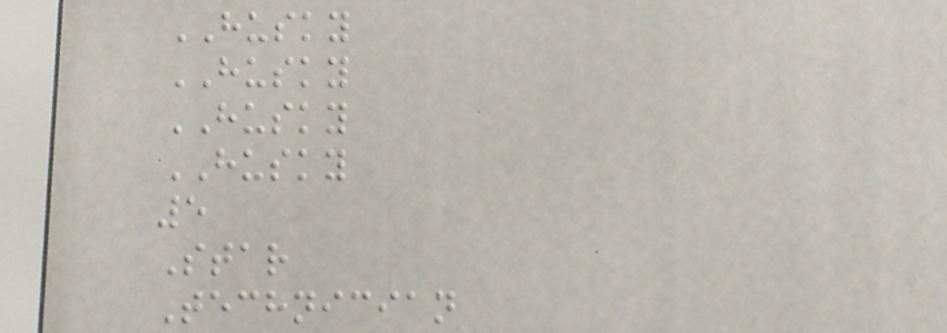HUSKY
HUSKY
HUSKY
HUSKY
5
Star
Technician
